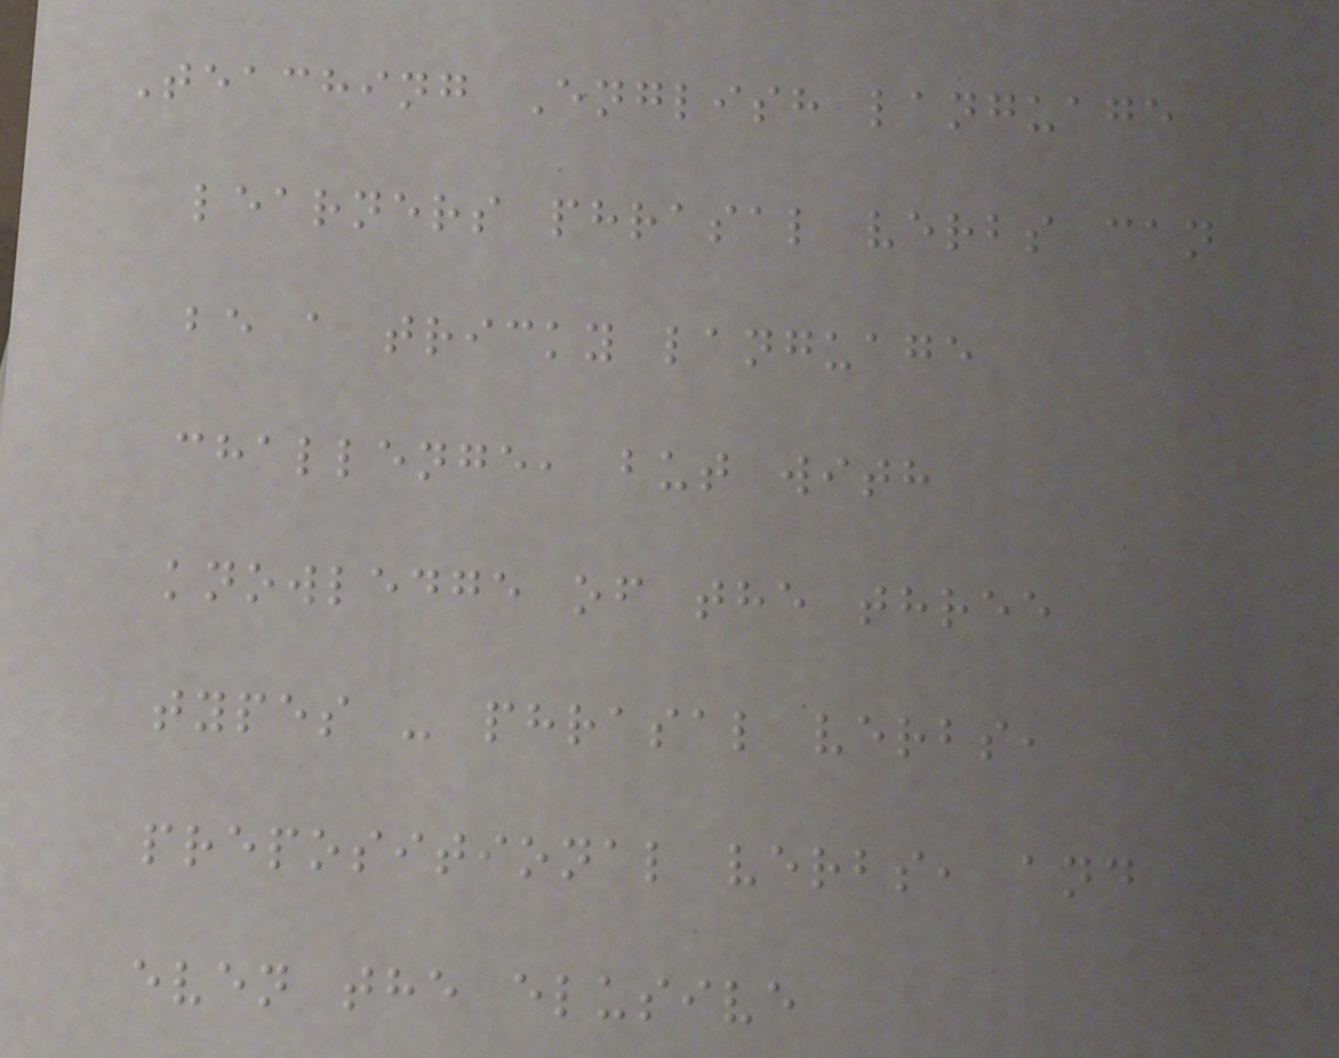Teaching English language
learners phrasal verbs can
be a tricky language
challenge, but with
knowledge of the three
types - phrasal verbs,
prepositional verbs, and
even the elusive
